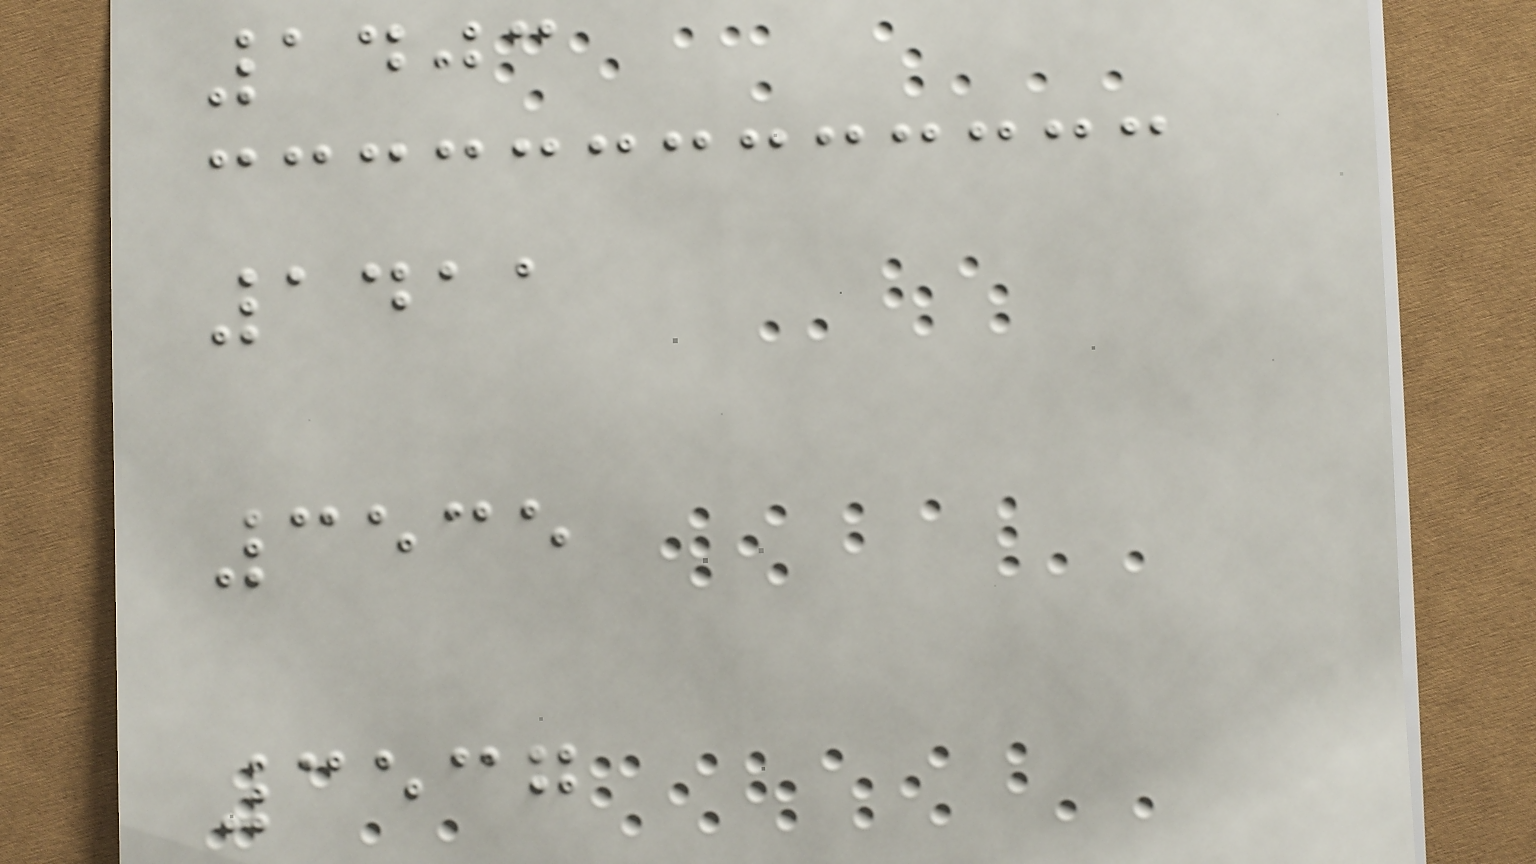1403
1411
3535
3537
